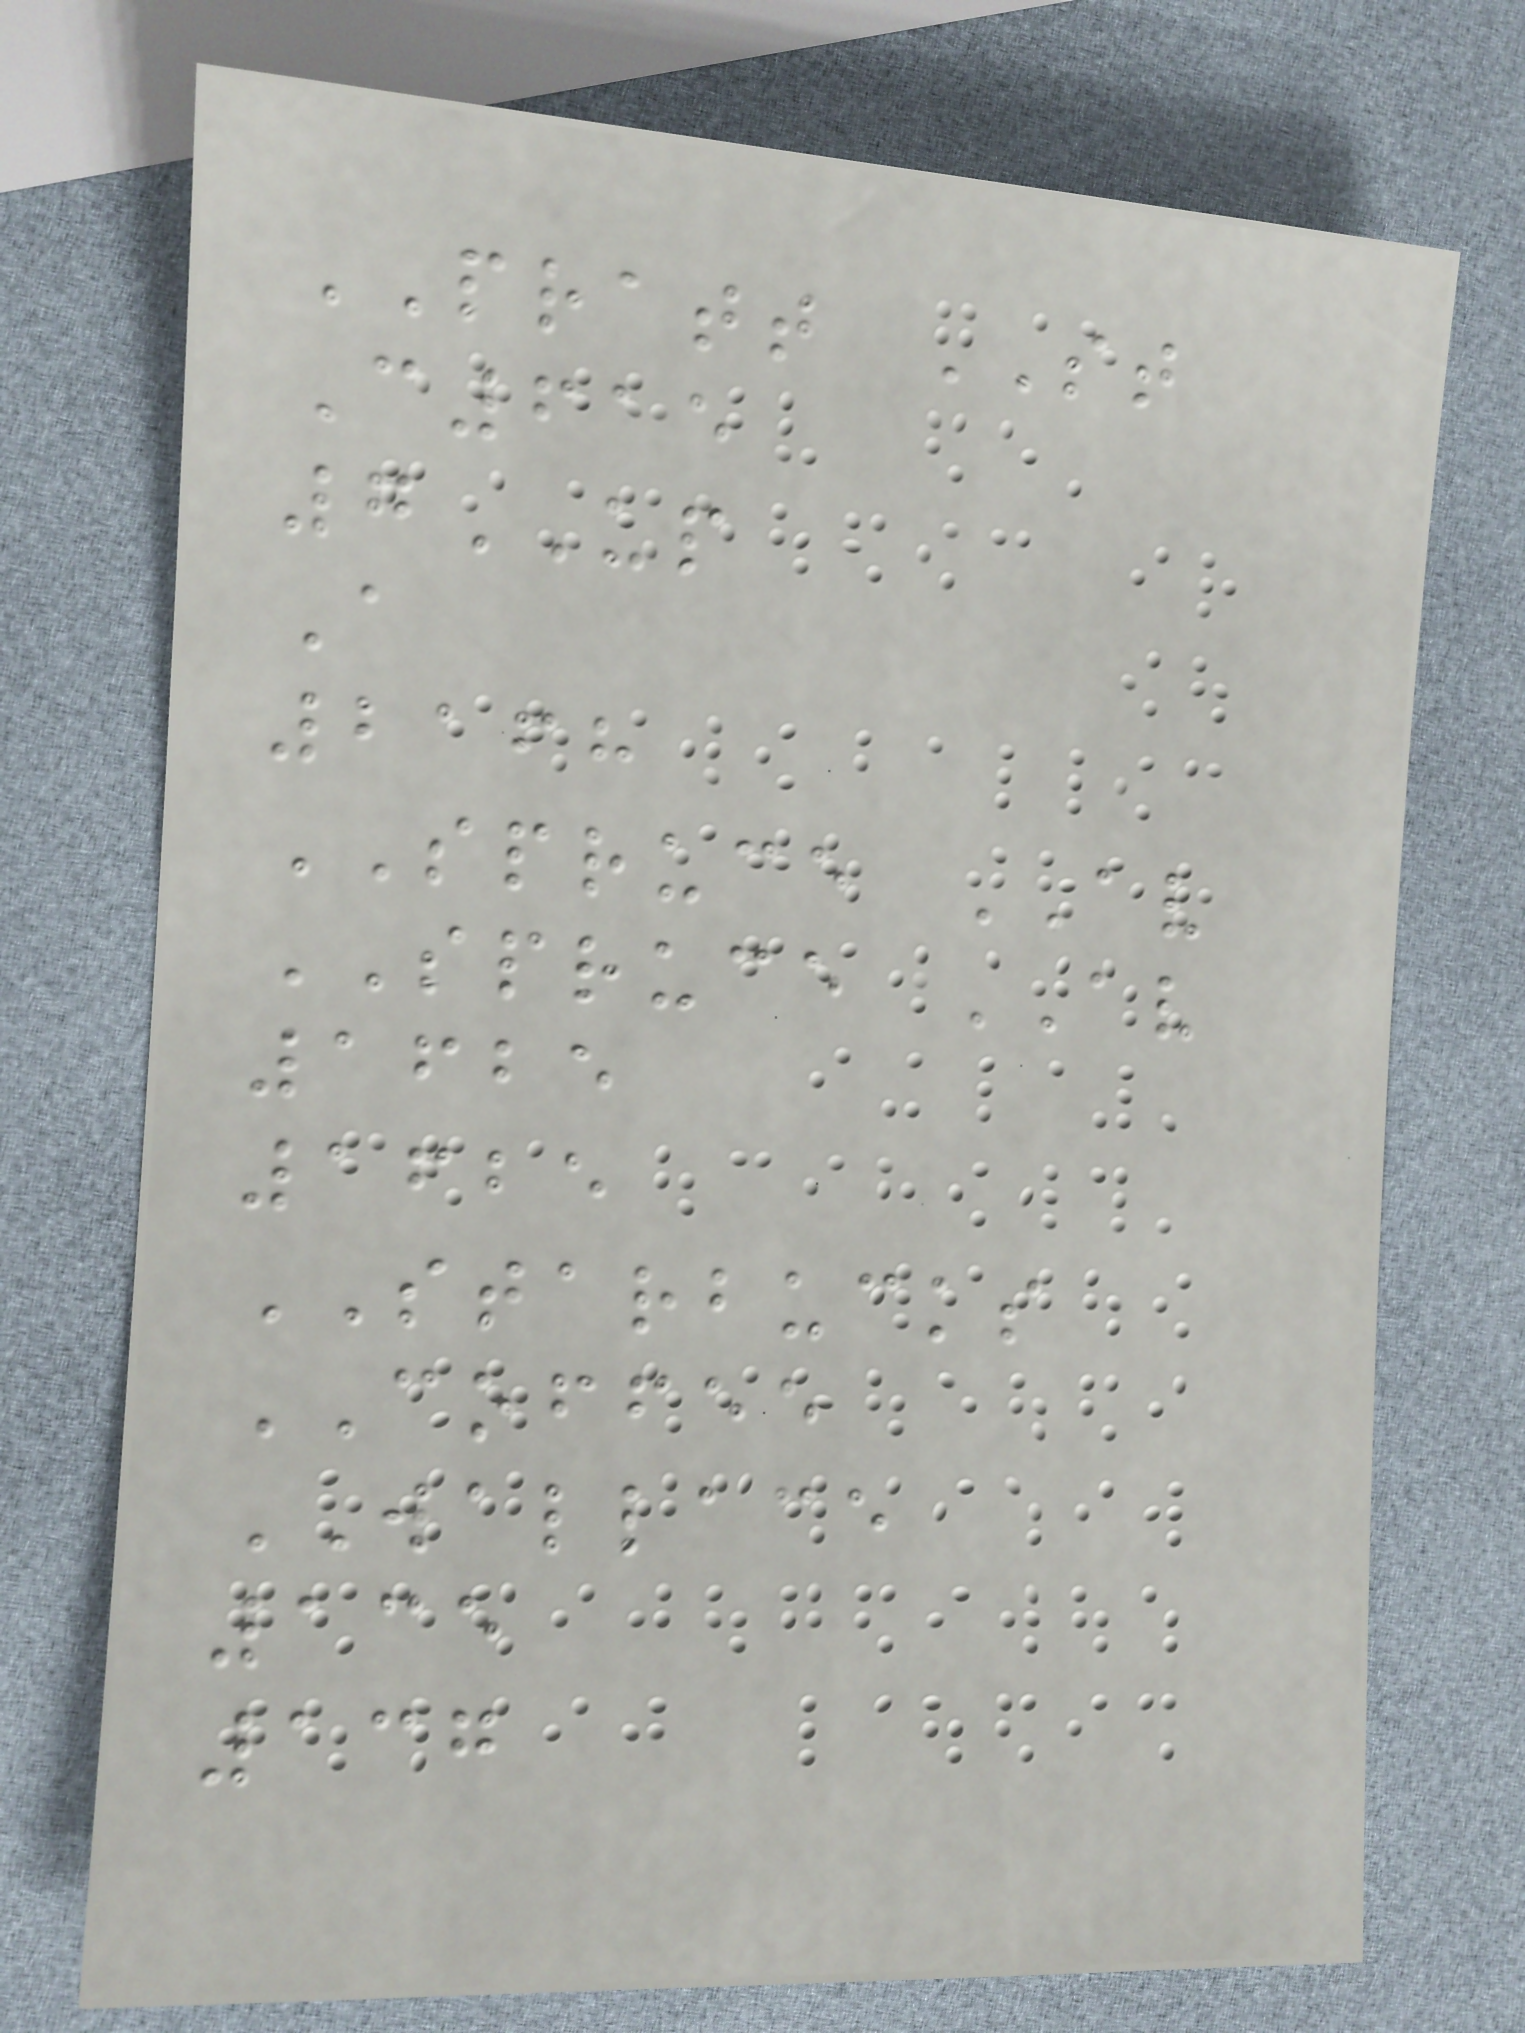PRATT ST
C615
7UP
A
2168
SPRUCE AV
SPRUCE AV
1625
1625
STARBUCKS
COFFEE
WALLACE
135
137
